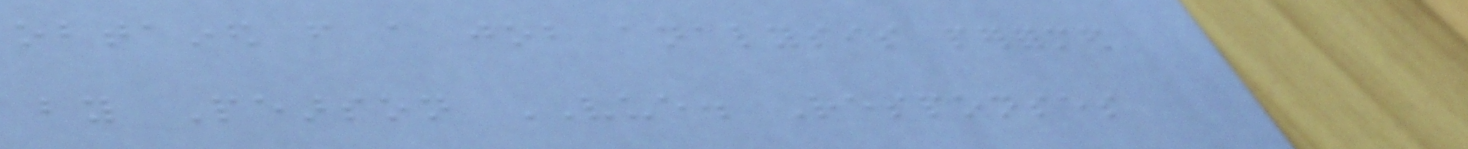obtained from a job analysis performed
by Pearson VUE. Responses
